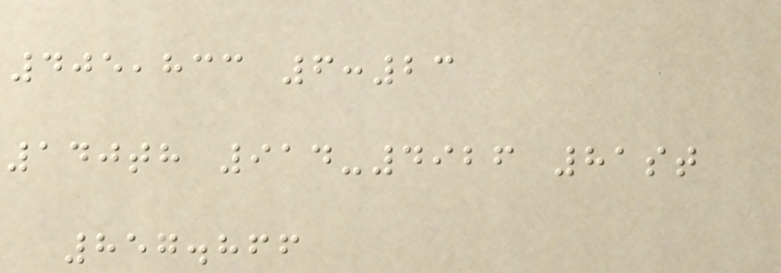405,833 6:23
140th 914-4926 81st
857.866
